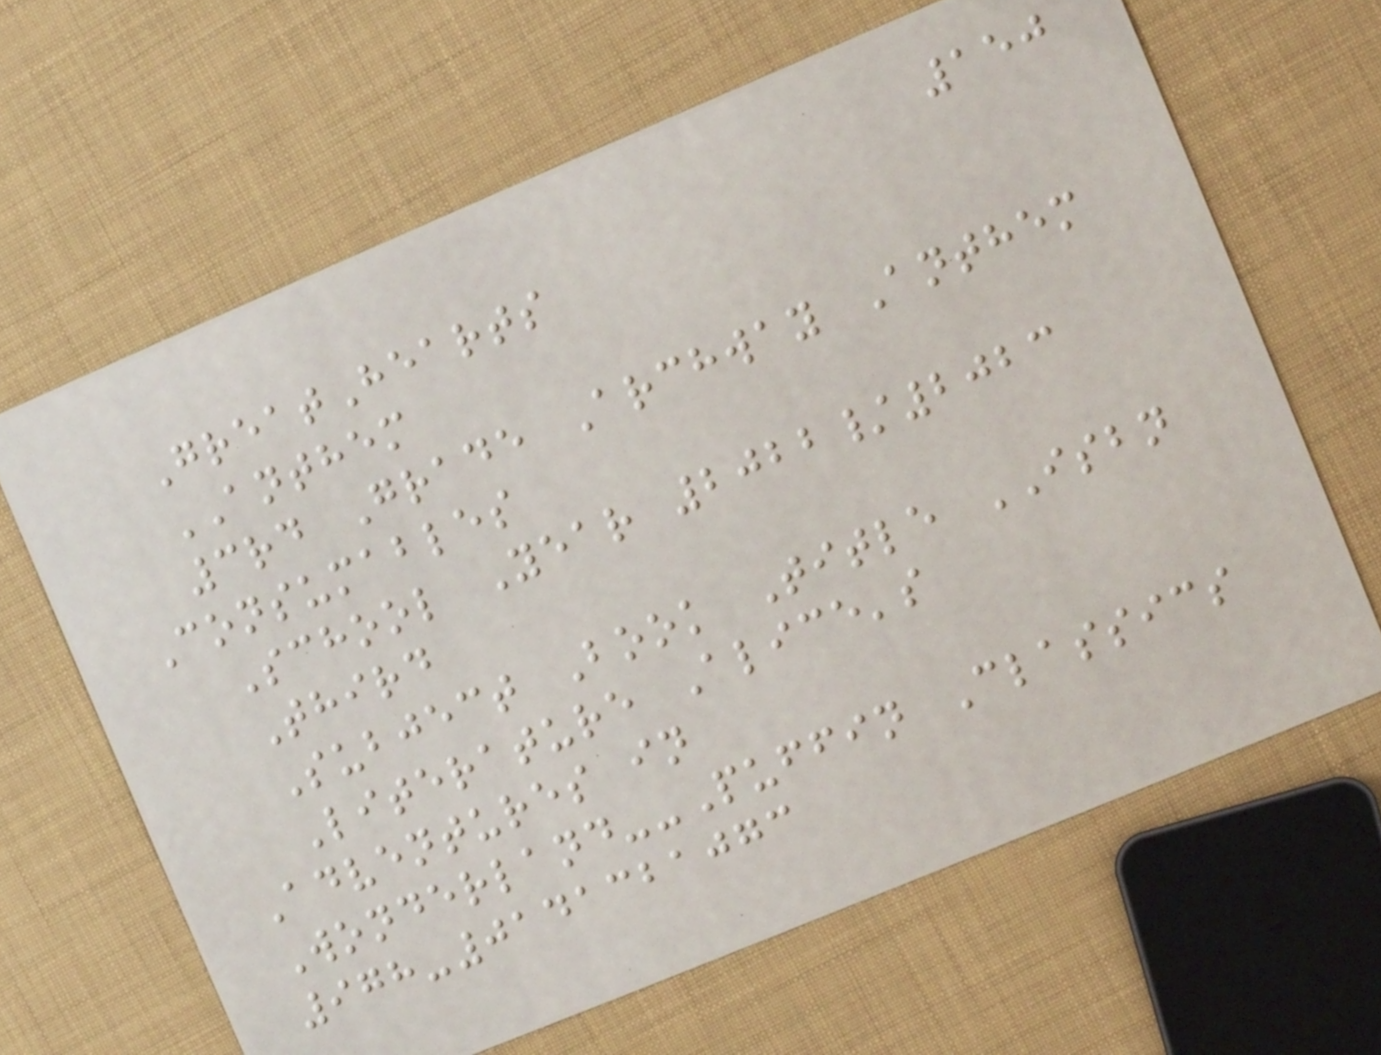150
GreatHearts
ANTHEM
3rd Grade Archway Anthem
Consumables
School Year 2022/2023
Third
Subject Book Title ISBN
Literature Alice's
Adventures in
Wonderland--Puffin Classics
978-0141321073
